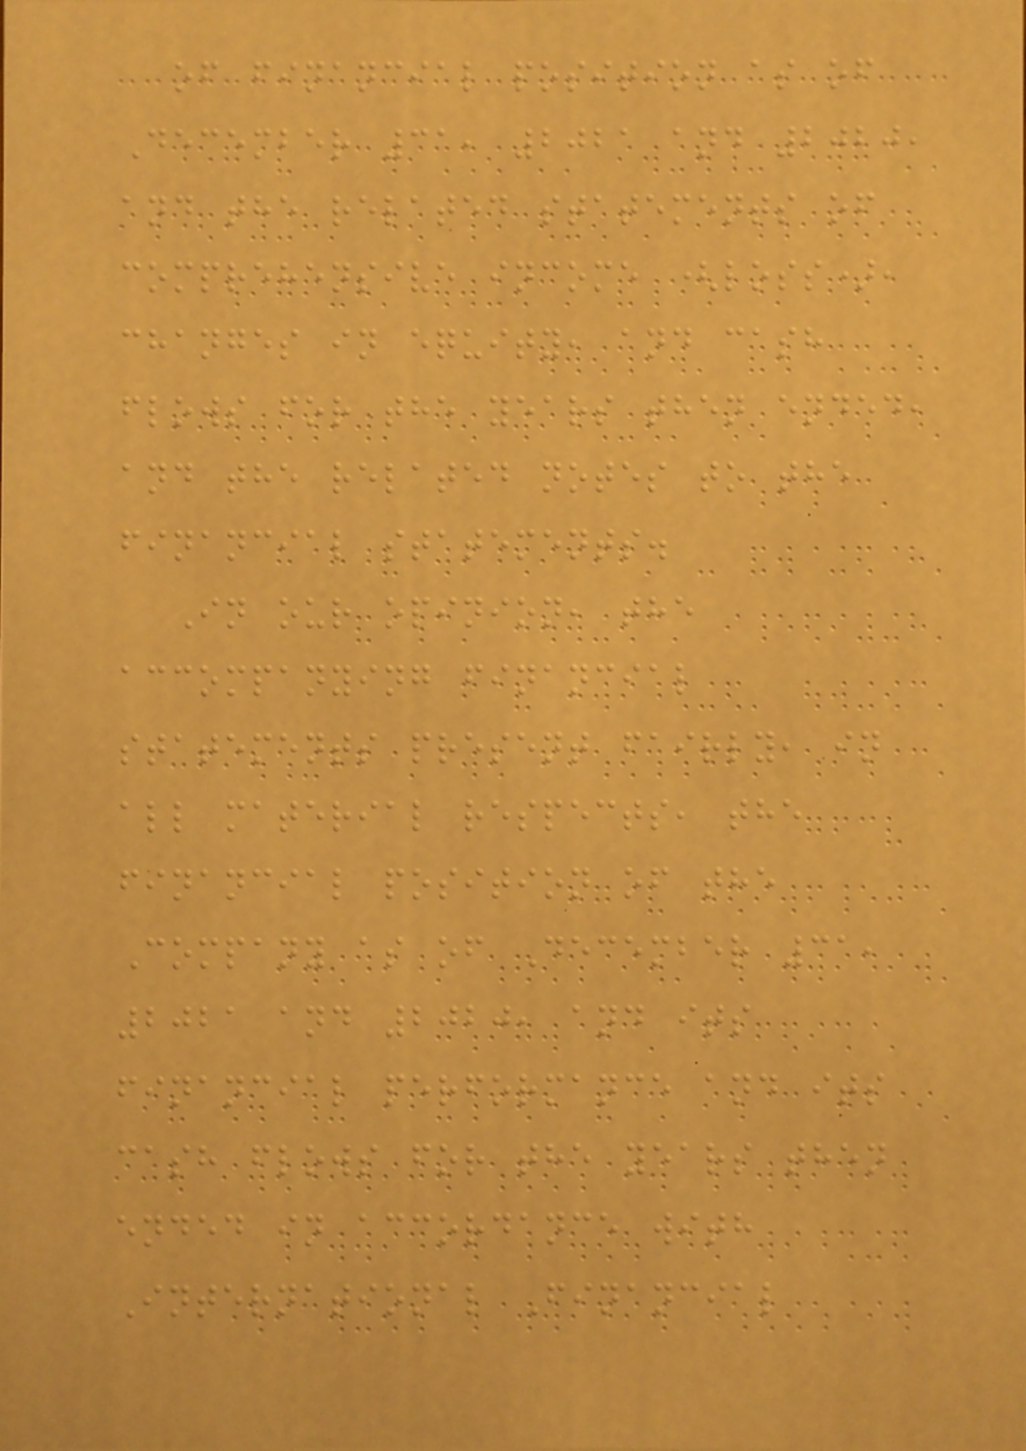of financial position as of
December 31, 2021 and 2020,
and the related statements of
comprehensive income (loss),
changes in equity, and cash
flows for the years then ended,
and the related notes to the
financial statements.
In our opinion, the
accompanying financial
statements present fairly, in
all material respects, the
financial position of the
Company as of December 31,
2021 and 2020, and its
financial performance and its
cash flows for the years then
ended in accordance with
International Financial
